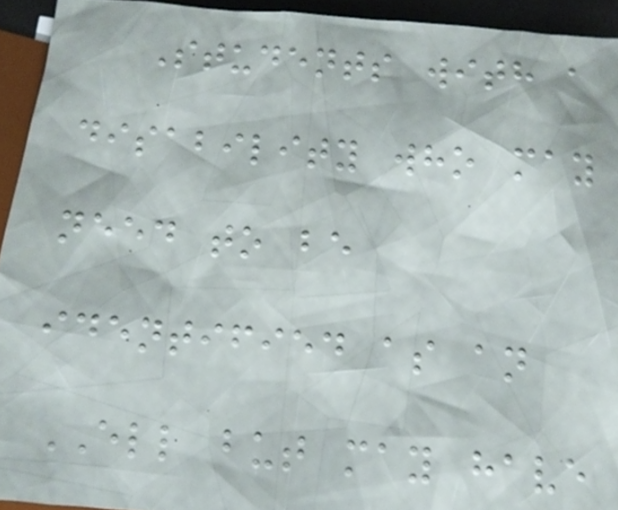Students with a
disability who may
need to be
identified as an
ELL but may have
